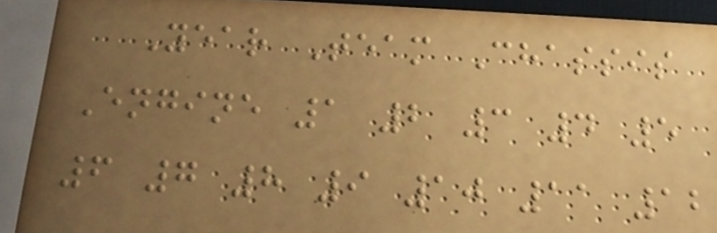Year Team Chassis
Engine 1 2 3 4 5
6 7 8 9 10 11 12
